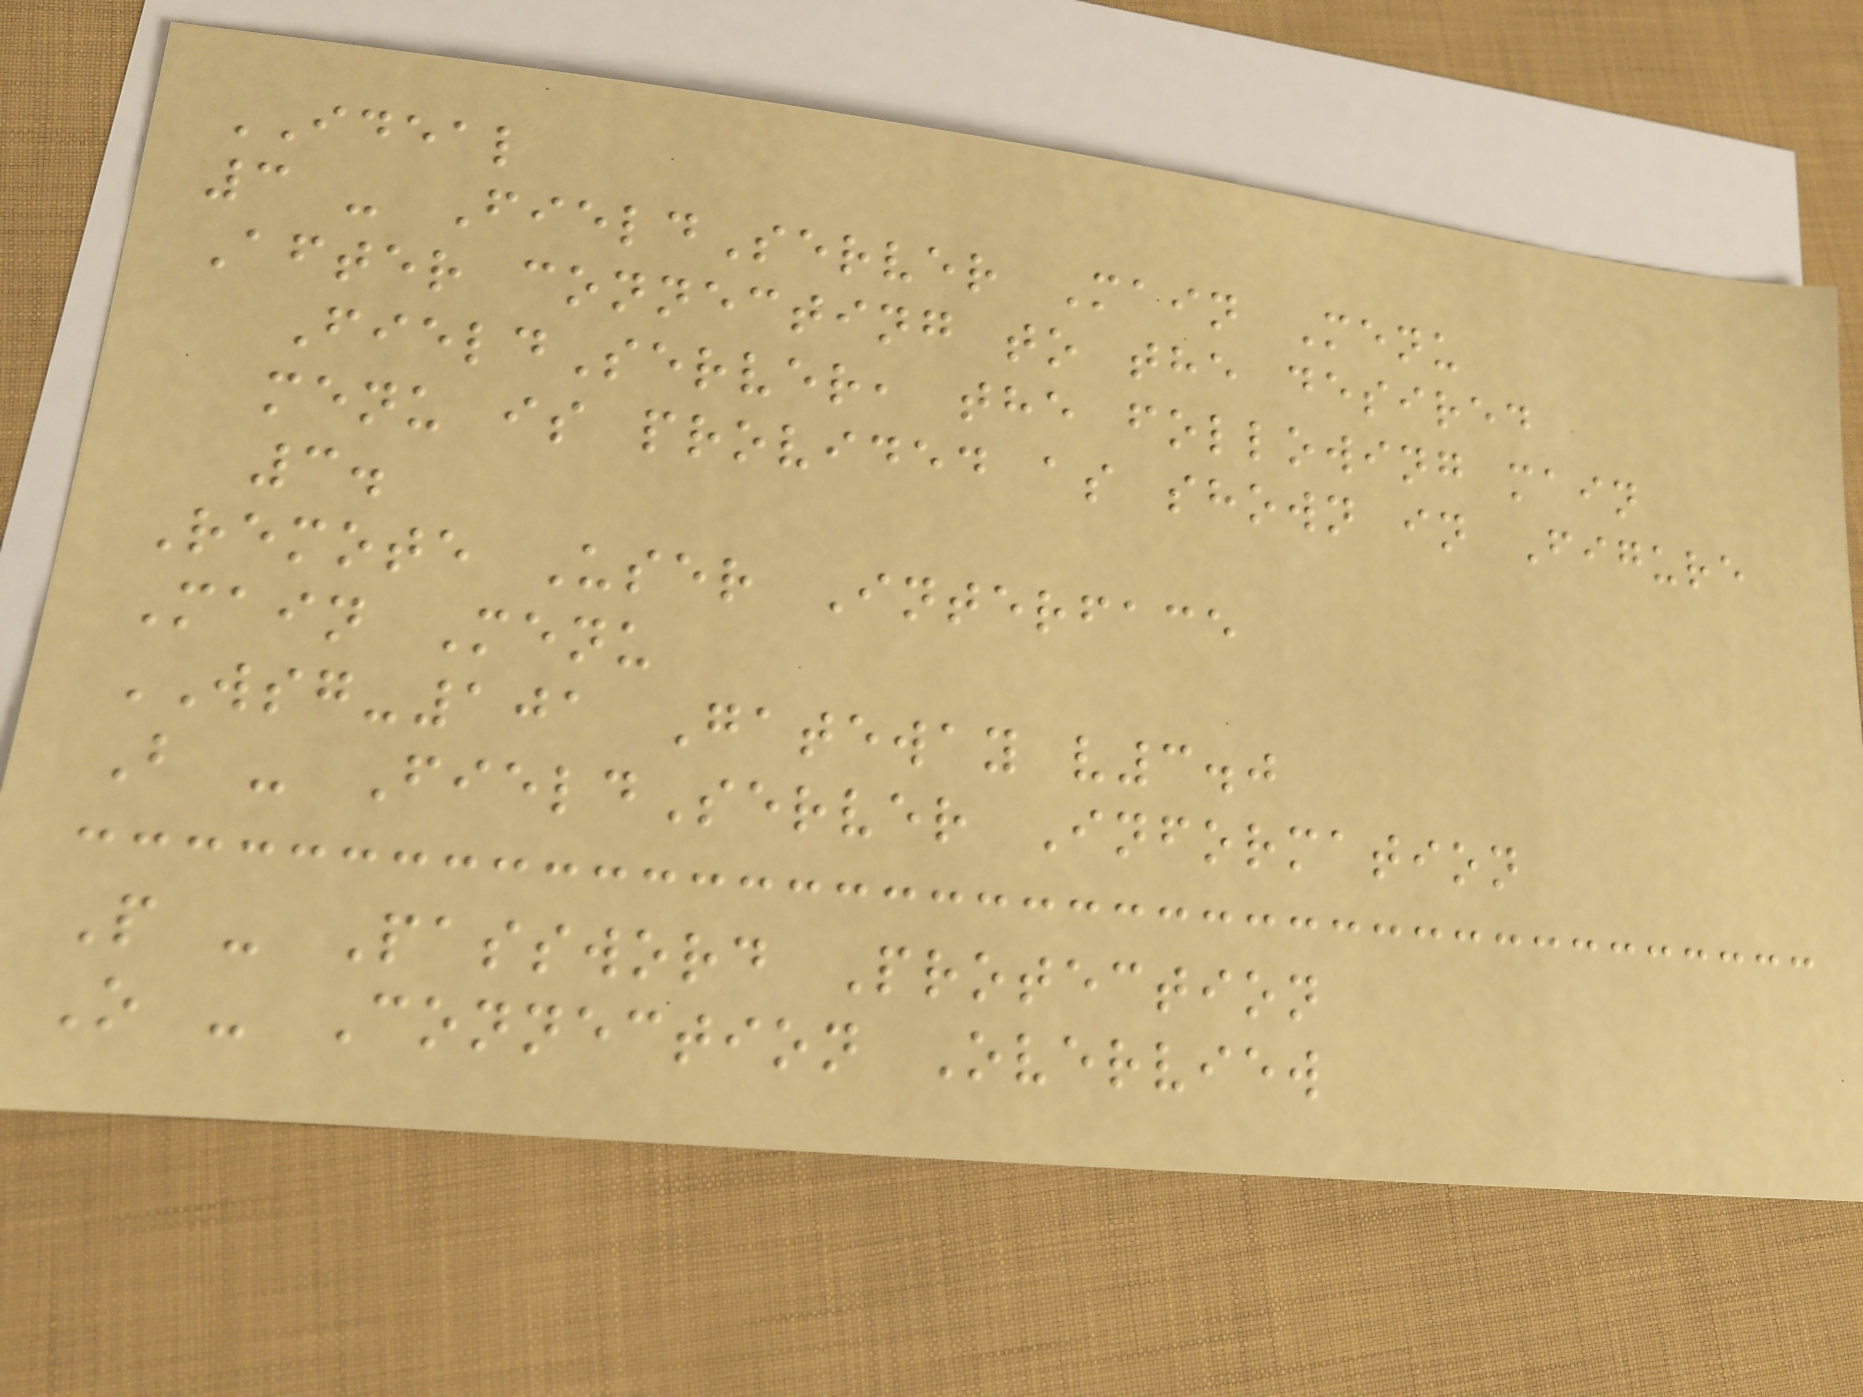IDEAL
3 - FieldServer Main Menu
After connecting to the desired
FieldServer, the following main
menu is provided as shown in Figure
3.
Remote User Interface
Main Menu
WSG-101 Gateway v3.0
B - FieldServer Information
P - Password Protection
O - Connection Overview
